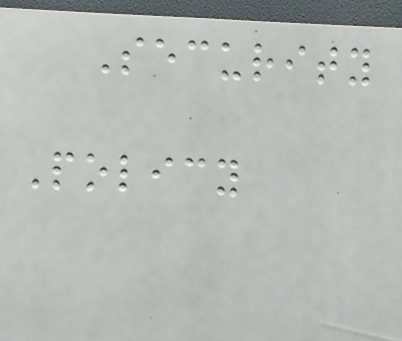Security
Policy
